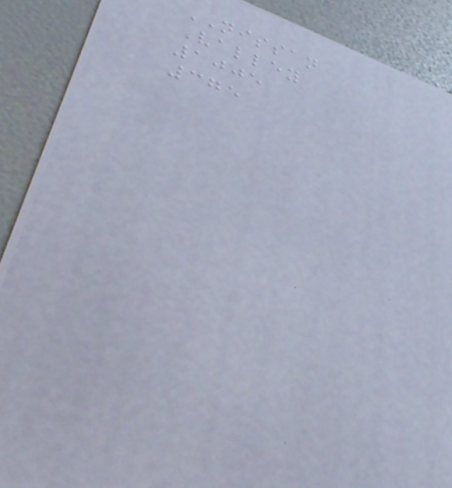NISSAN
Valley
1005
375
